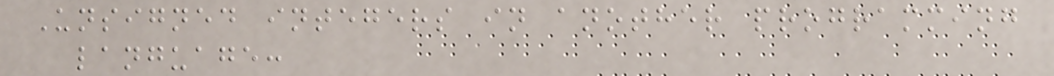Unsigned integers in another programming
language:
